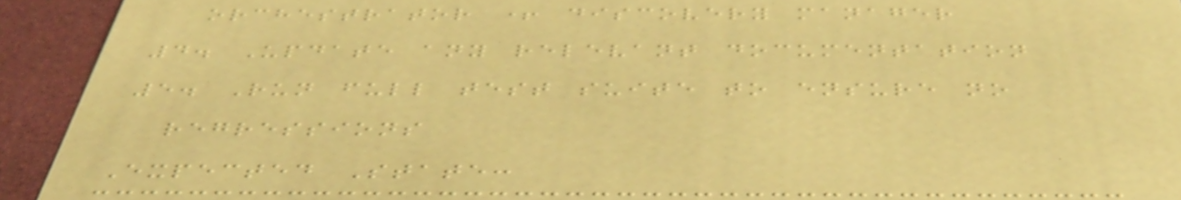orchestrator + discovery manager
4. Update any relevant documentation
5. Run full test suite to ensure no
regressions
Expected State:
